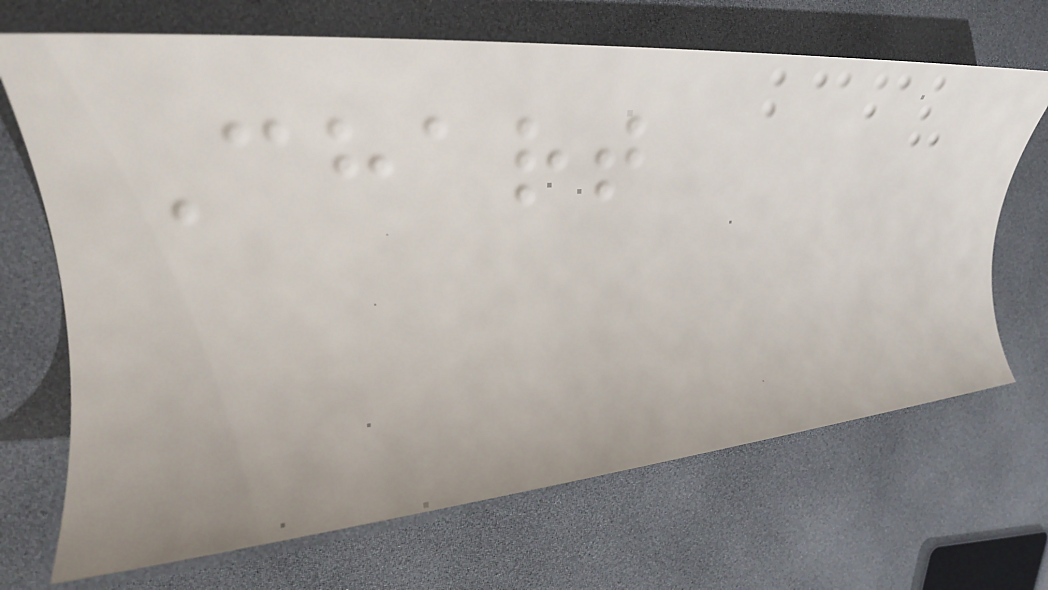Chart
